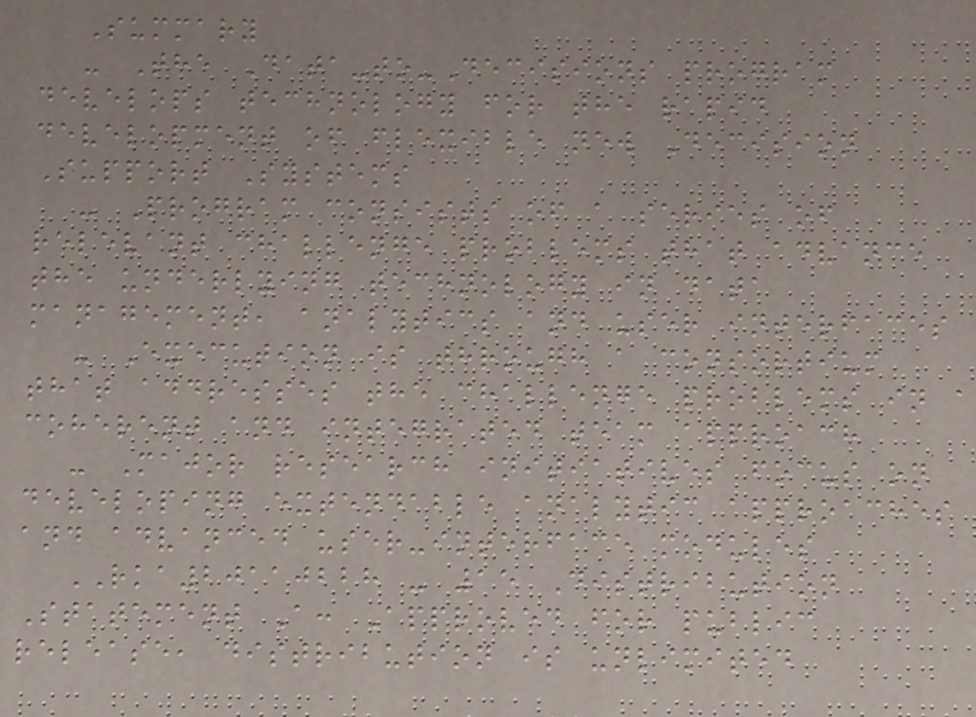Summary
- The Data-to-Decisions program
develops technology for the rapid
development of flexible new Decision
Support Systems
- Program consists of a series of
relevant challenge problems that advance
the underlying technology in data
management, analytics and user interfaces
- Execution is through a consortium
that addresses the challenge problems in a
coherent and integrated team approach
- Major research initiatives focus on
developing extendable analytic approaches
and advanced user-interface modules
RKA20110228 - 15 Distribution
Statement A: Approved for public
release, distribution is unlimited
